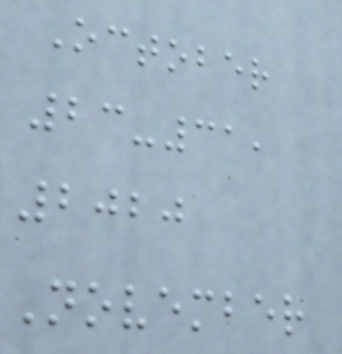October
23-31,
2020
November
